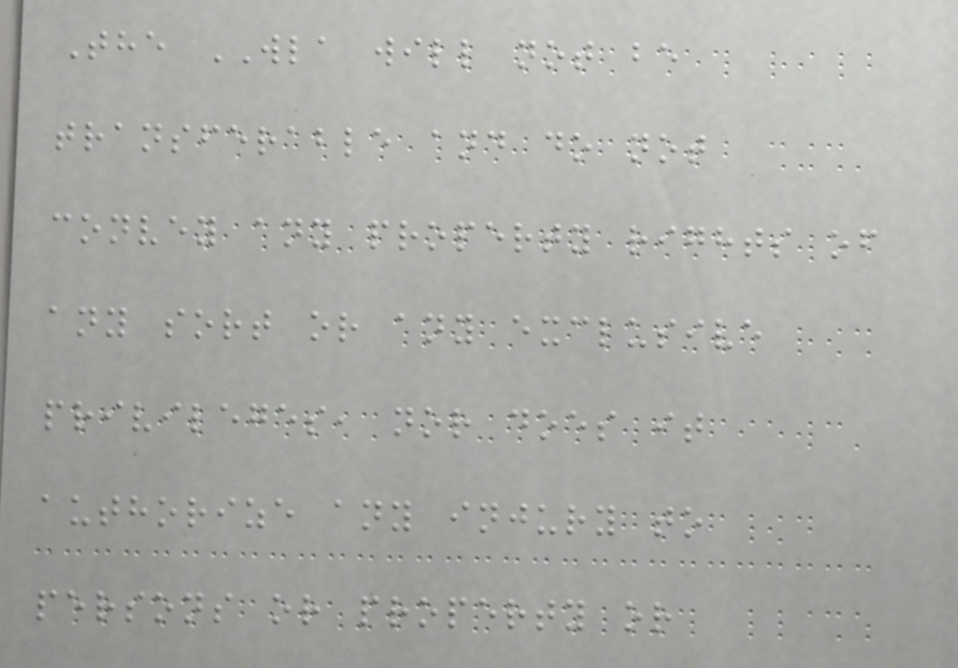The WLA will not be
transferable and do not
convey any property rights of
any sort or any exclusive
privileges, nor does it
authorize any injury to
persons or property or
